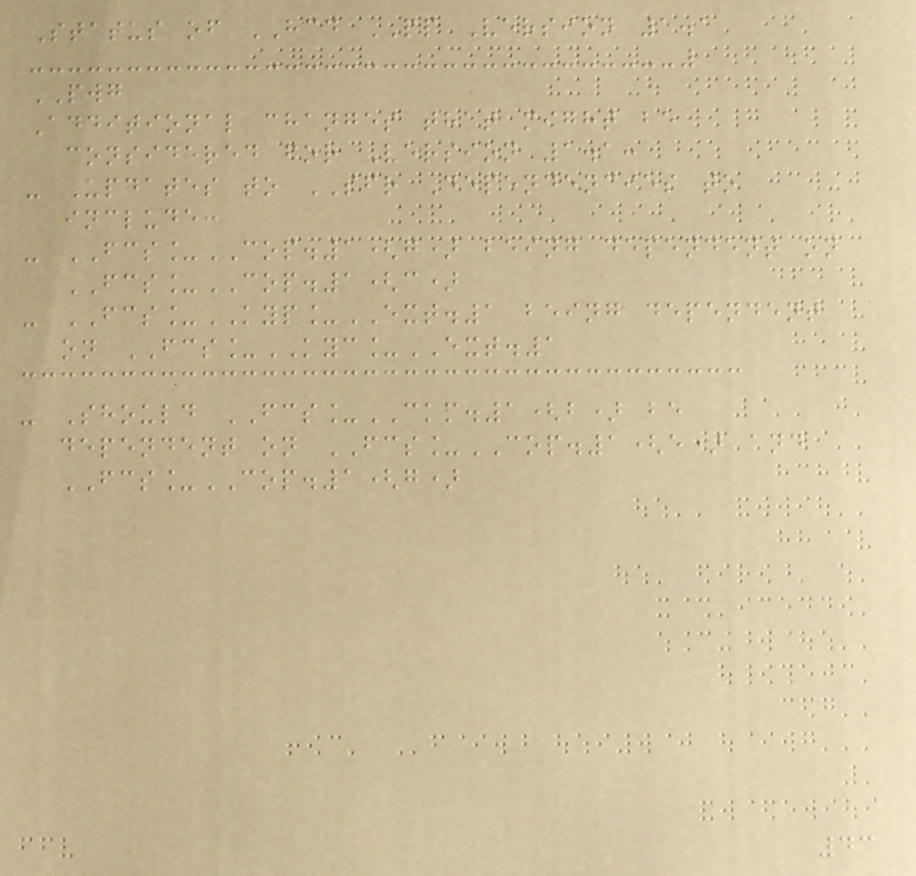Status of HCD PP Version 1.1
PWG
Additional changes that might be
considered for Version 1.1:
- Updates to SFR Dependencies to
include:
- FCS_COP.1(g) being dependent on
FCS_COP.1(c)
- FCS_KYP_EXT.1 being dependent
on FCS_KYC_EXT.1
- Should FCS_CKM.1(b) be
dependent on FCS_COP.1(e) and
FCS_COP.1(g)
43
